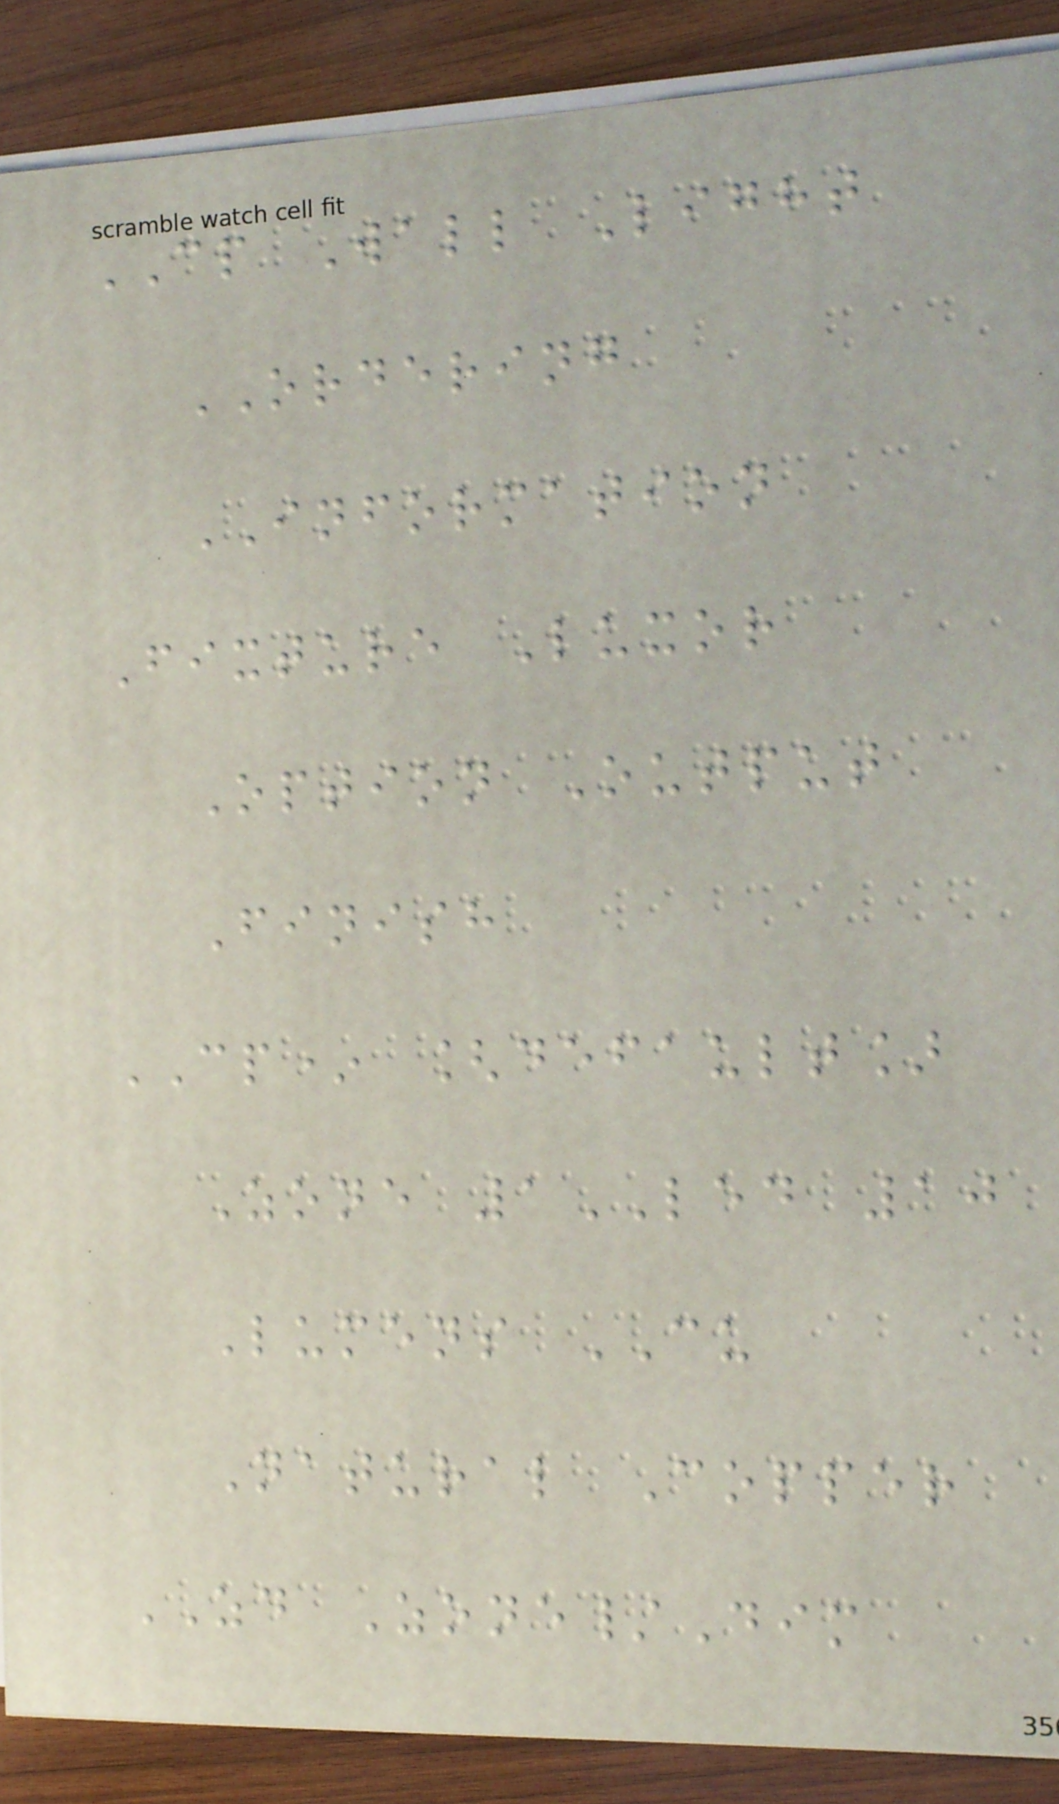CP Wall Light
ORDERING
INFORMATION
Fixture Luxor
Option Output
Finish
CP* [default]
Zone 1LED 10
Lumens CU
Natural Copper
ZD Zone/Dim
